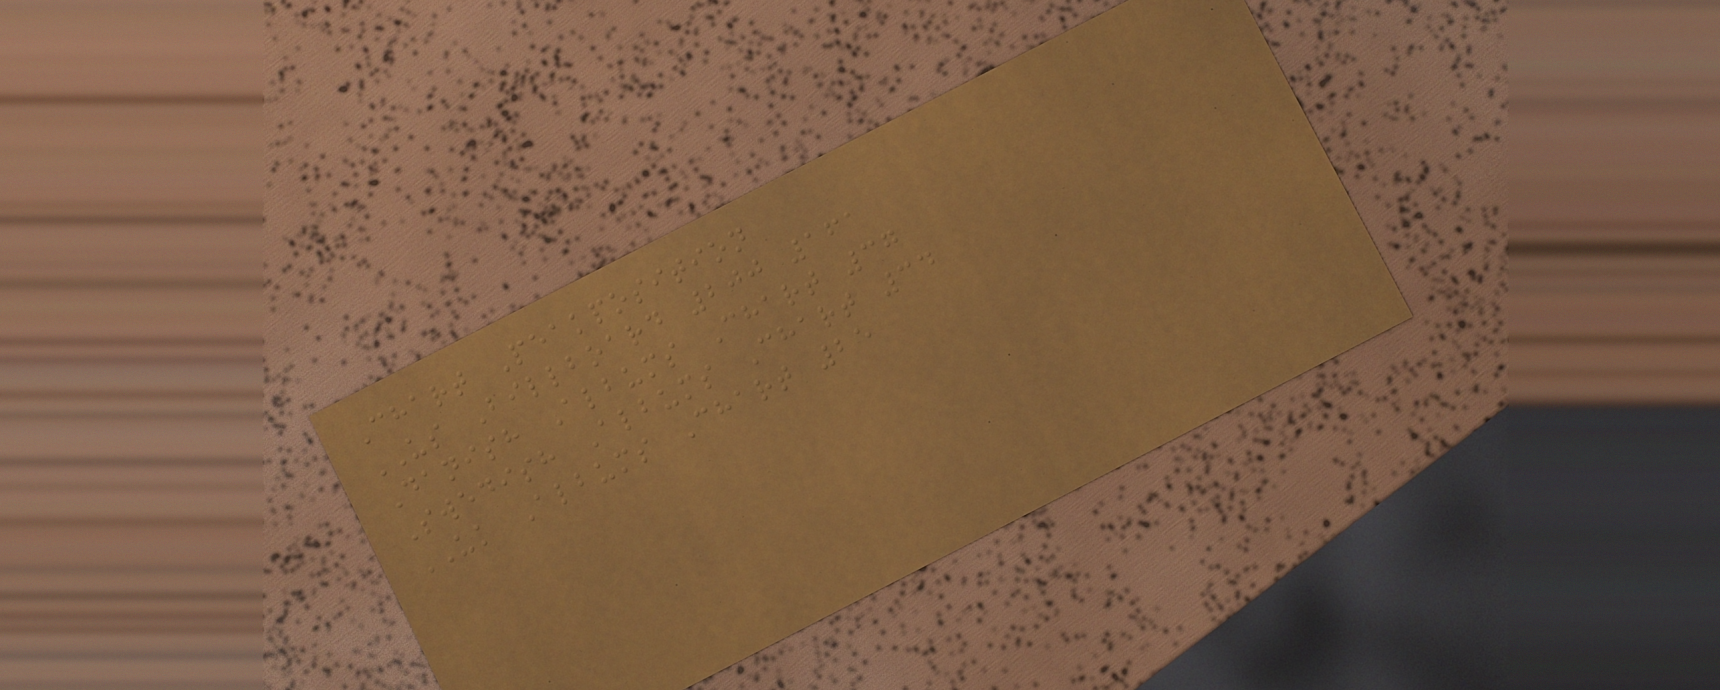Chart Peakposition
US Billboard 200 161
Danish Albums Chart 37
Swedish Albums Chart 34
UK Albums Chart 25
